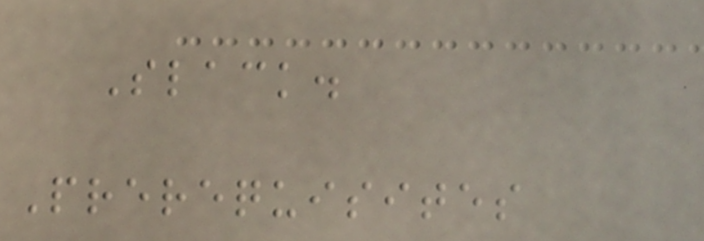Slack.
Prerequisites
